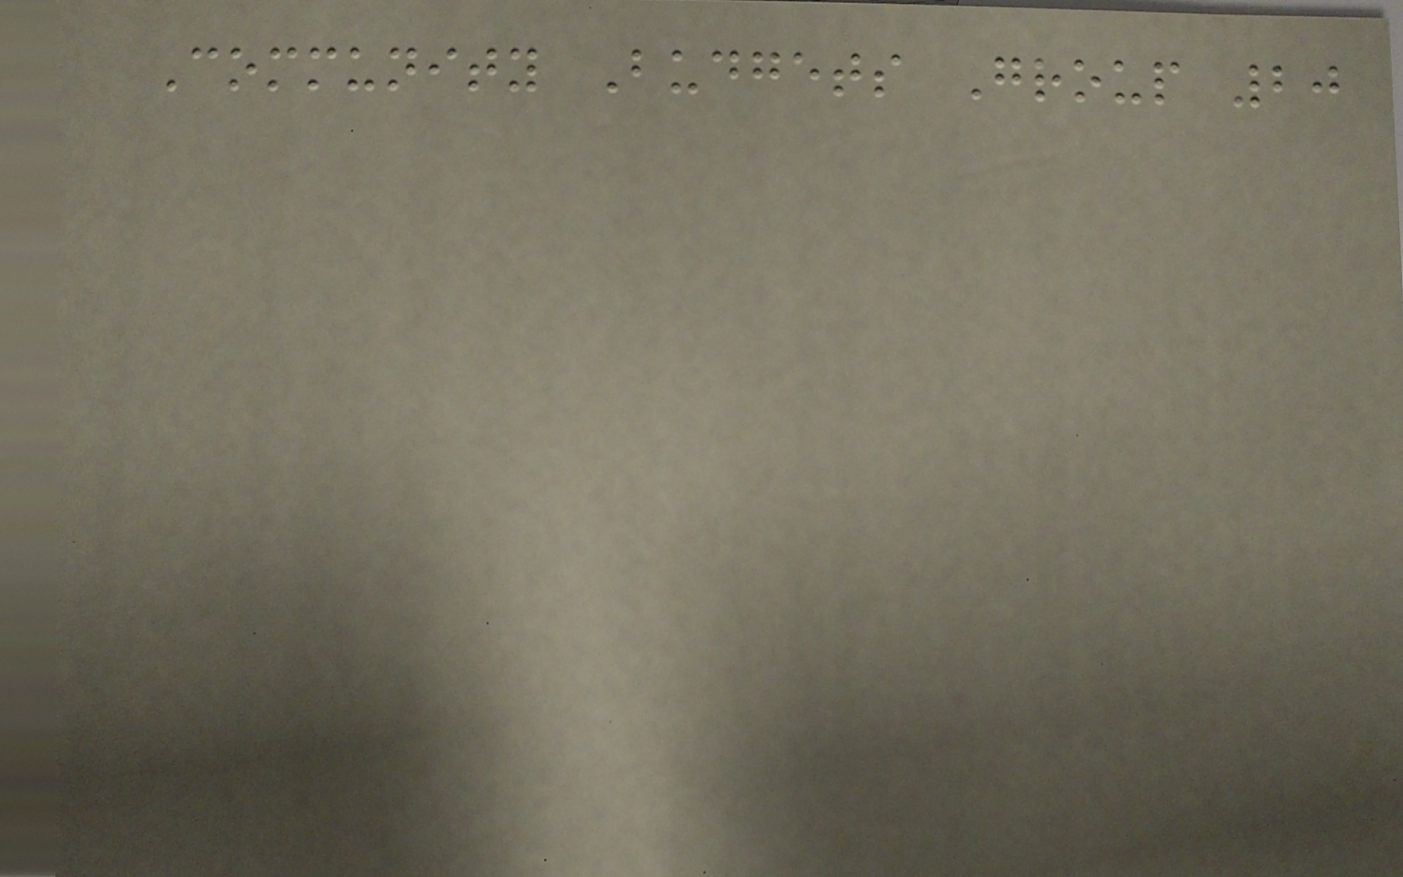Community Budgets Group 20
